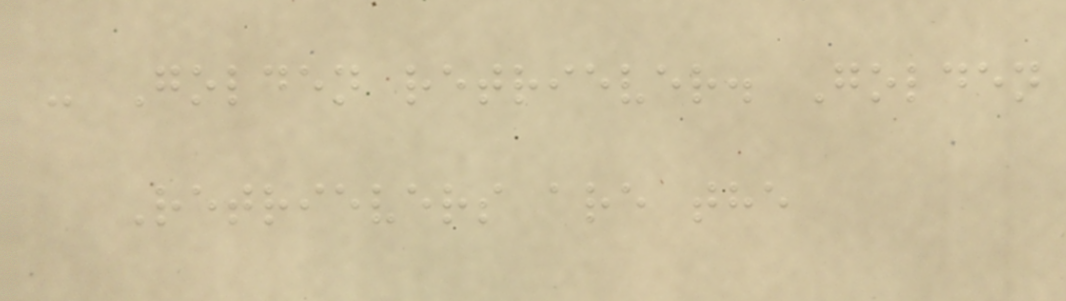- Golden retriever. Golden
Retrievers are the
